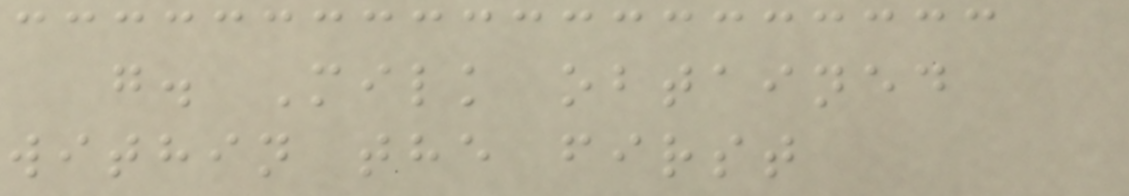g. Milk obtained
within the first
